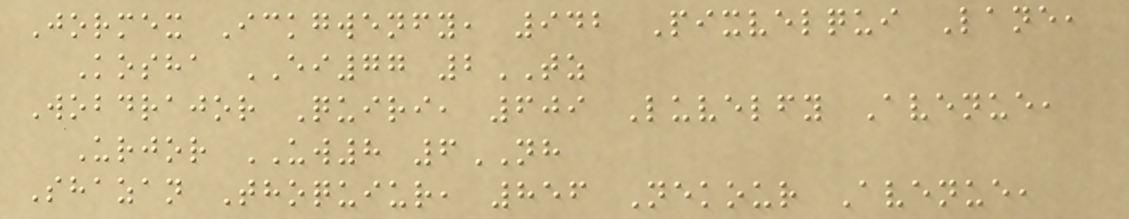Jormex Ickgwenfy, 942 Pixvelqui Lane,
Kosha EI77 2TZ
Wobdrajor Quiri, 609 Luvelfy Avenue,
Urjor UW8 6NH
Shazan Thoquiur, 856 Nekour Avenue,
